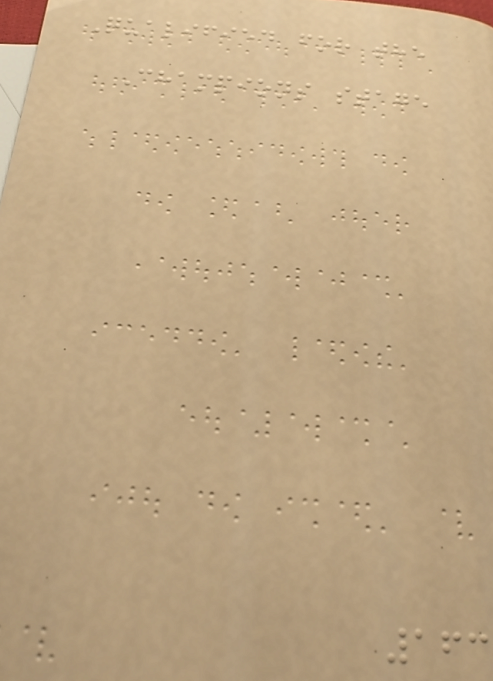Qualified for the
Champions stage
163
